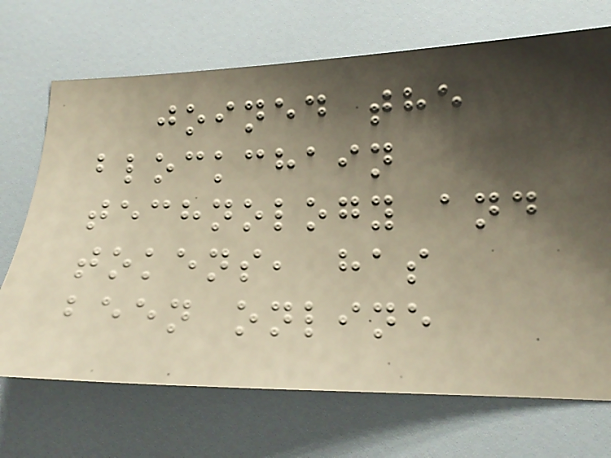joined the
blockchain
technology and
tokens, has
been online
